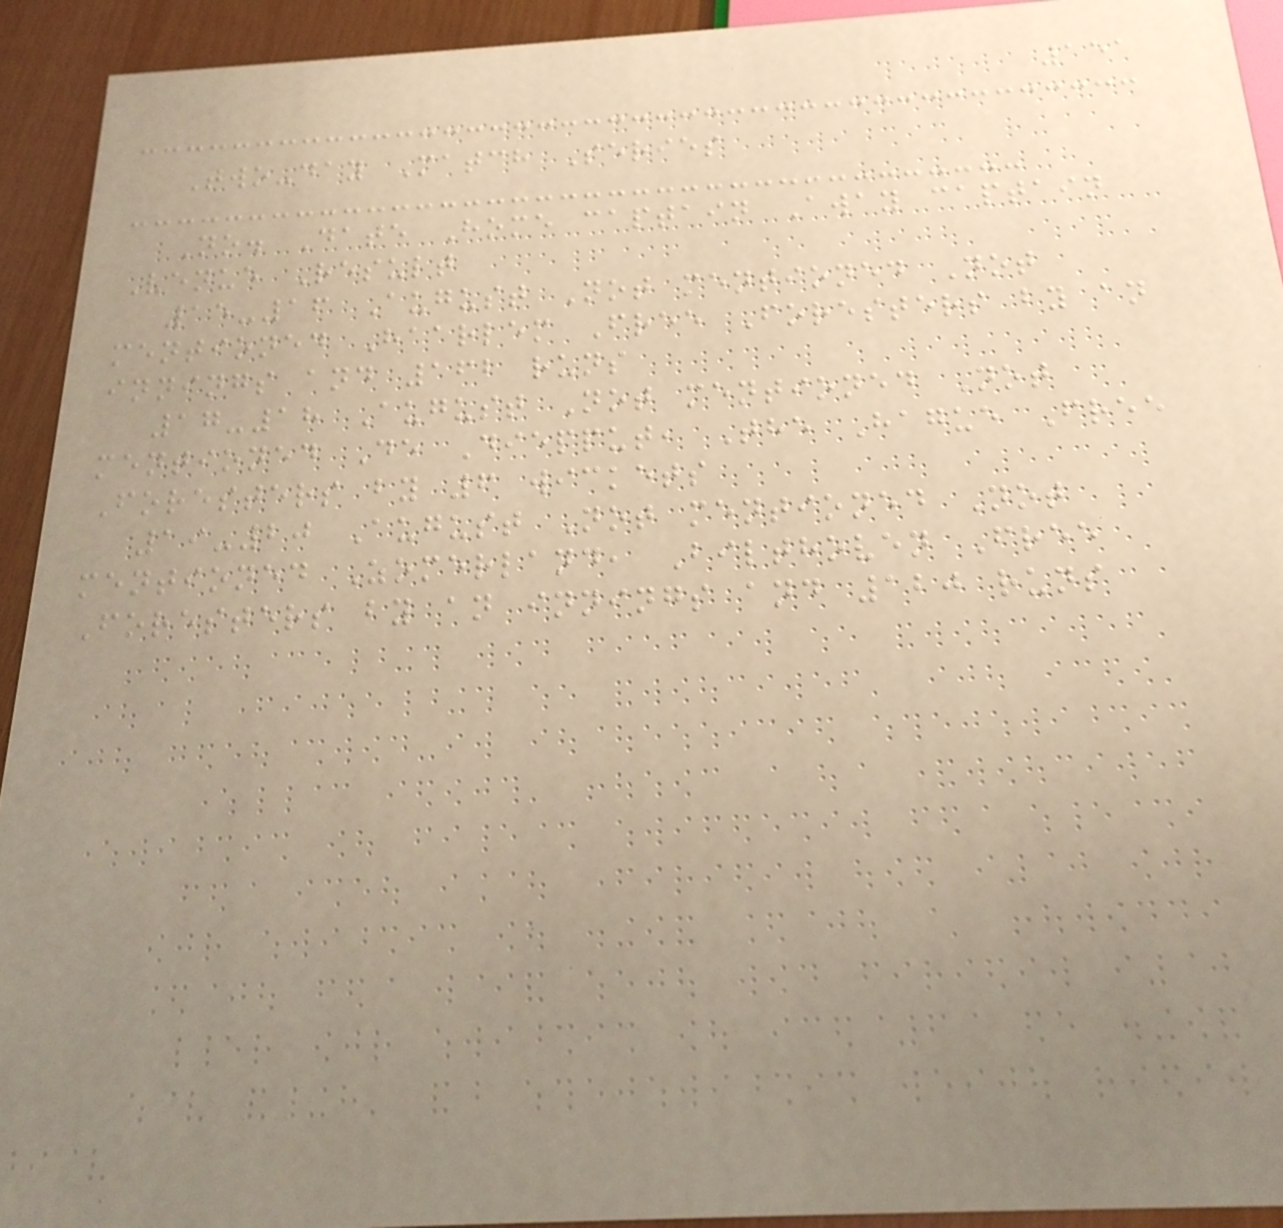151
Two-day Match Series
No. Date Home captain Away captain
Venue Result
15-16 August Not mentioned Not
mentioned Haarlem Free Foresters by an
innings and 162 runs
17-18 August Not mentioned Not
mentioned De Diepput, The Hague Free
Foresters by 6 wickets
19-20 August Not mentioned Not
mentioned Zomerland, Bilthoven Free
Foresters by an innings and 120 runs
